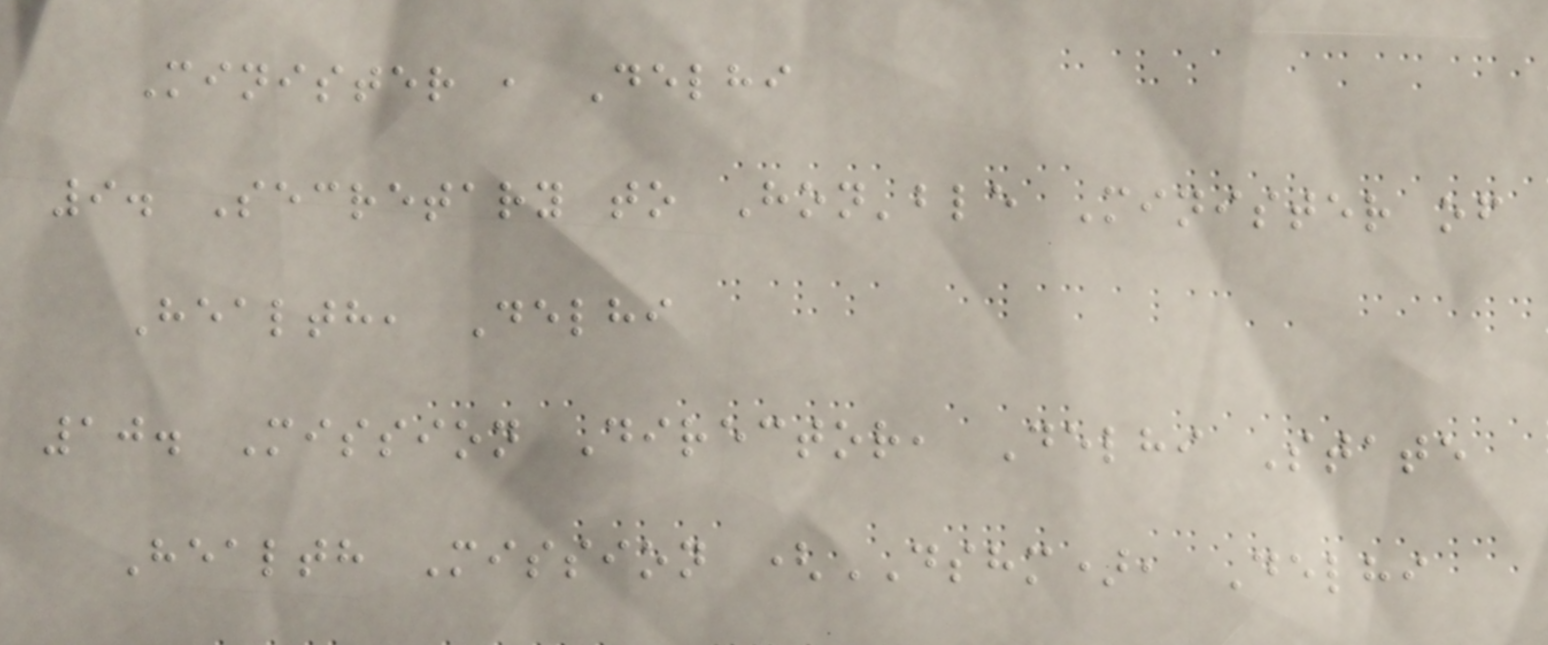Minister , Delhi
9. Secretary to Hon'ble Minister of
Health, Delhi
10. Mission Director, Delhi State
Health Mission (DSHM), Delhi
